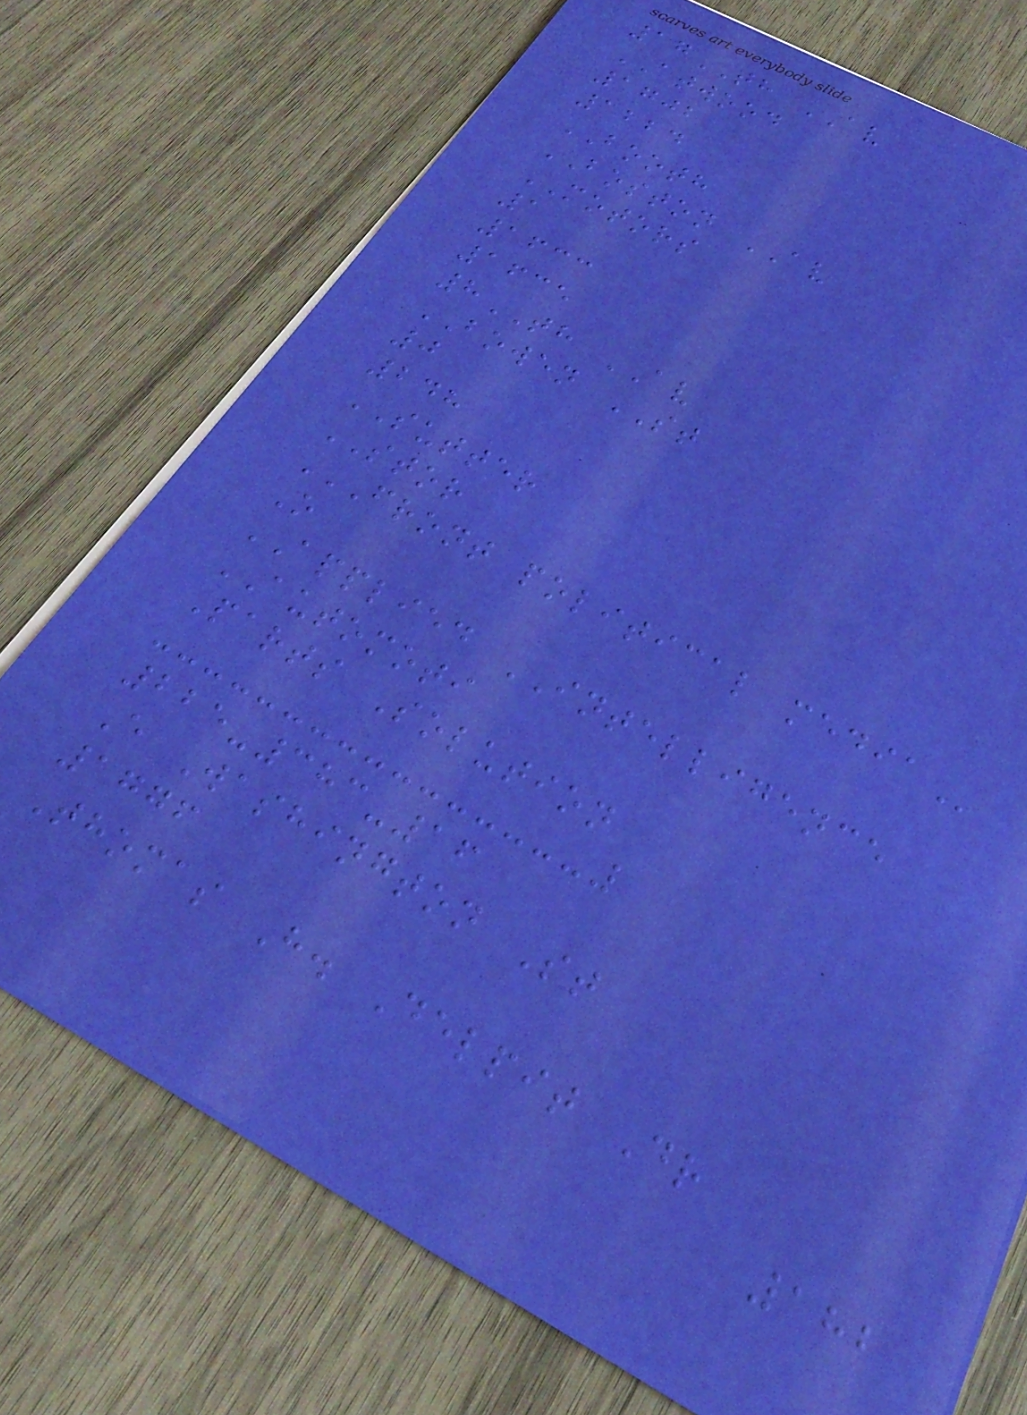17TH AV
ATWOOD
1702
1224
BOOTH
BOSTON AV
MOTORS
1
1633
1635
8TH AV
BOWEN ST
0
248
SUTTER
STOR
FRONT POLITICAL MEDIA
O
APPLIED INTELLIGENCE
AUTOMOTI
Parts Solution
225-383-16
E Washington St
1776
Thomas H. Delpit Dr
182
